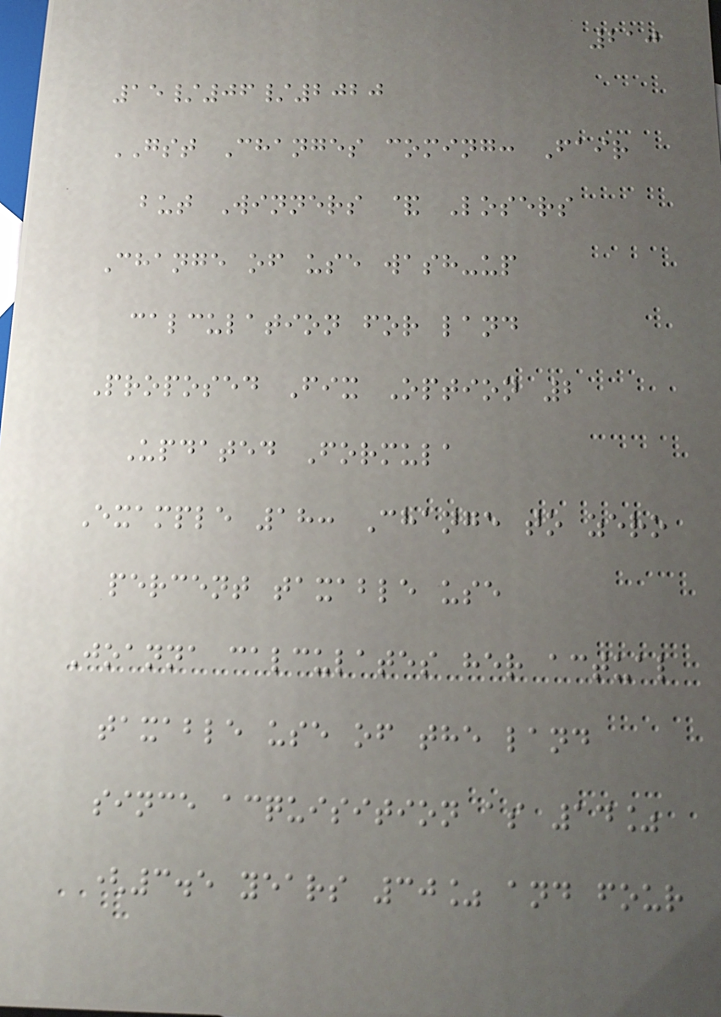210
15/06/2020
GST Changes coming: Fair
but Winners & Losers
Change of use wash-up
calculation for land
Proposed Fix Option 2
Updated Formula
Example 18: Change to zero
percent taxable use
Joanna calculates her actual
taxable use of the land
since acquisition as 14%
(3.5 years 30% and four
